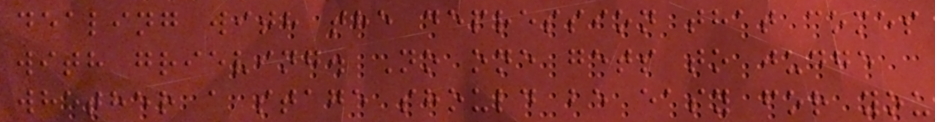dealing with the depression that comes
with grieving. No one gets to judge
whether a stage should be easy for you
